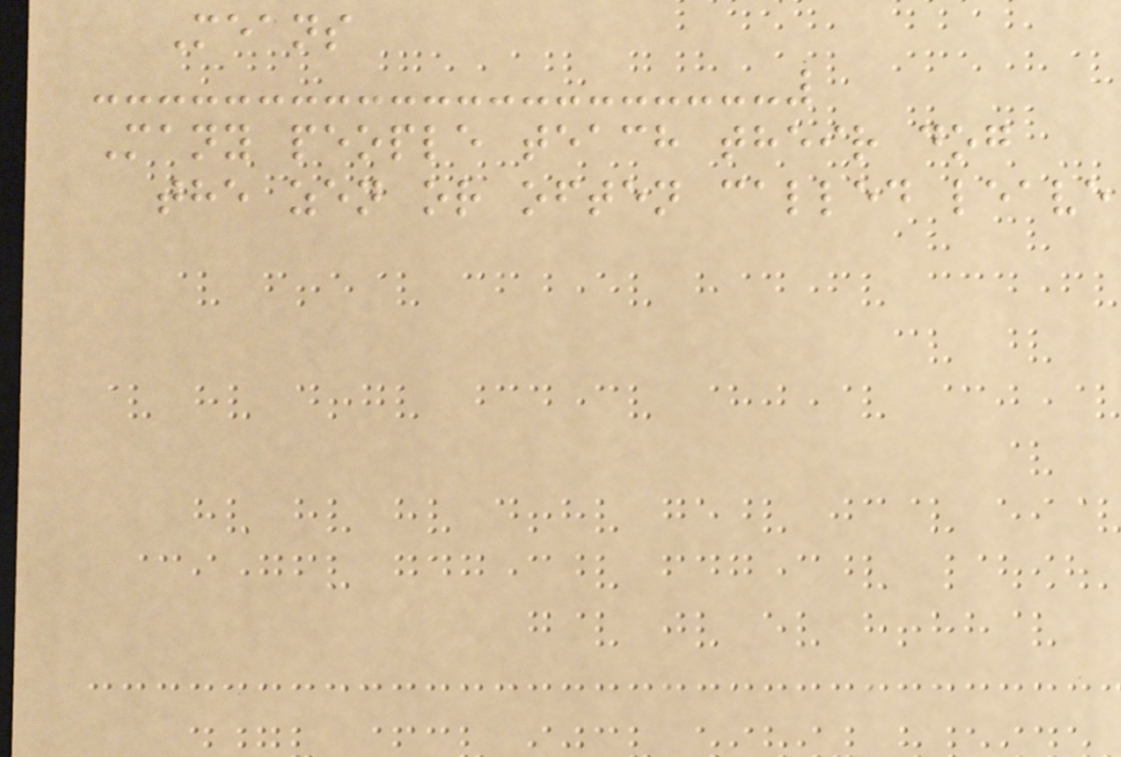Means
Many people teach their dog
the zen or often called leave
